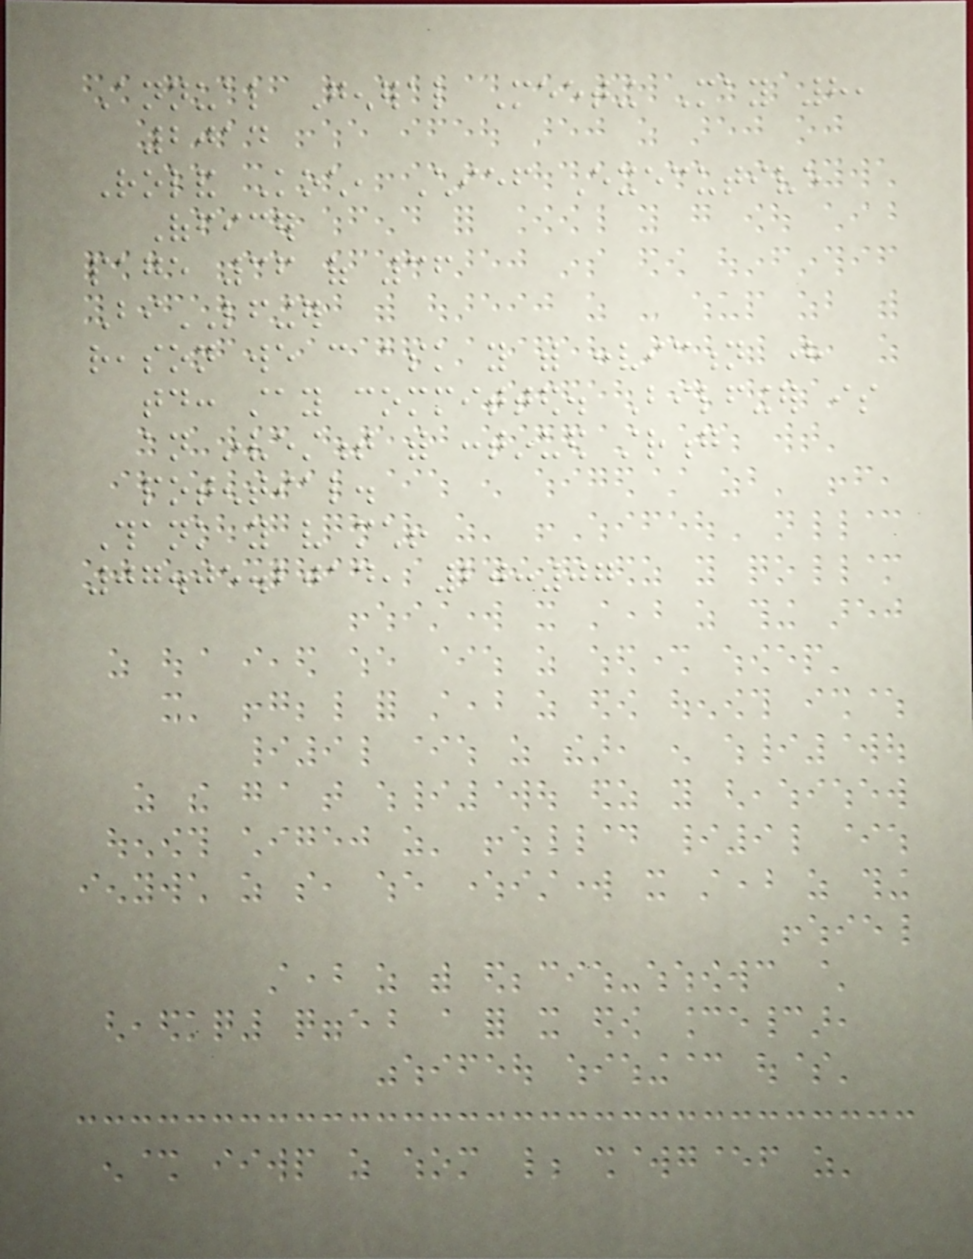Annual General Meeting May 8,
2014
Roland Koch, Chief Executive
Officer
page 36 of 36
BiLFINGER
reason we can ask you with conviction here
today: stay committed. Bilfinger is
an investment with continued strong
potential.
Thank you very much!
07.05.2014, 20:07
